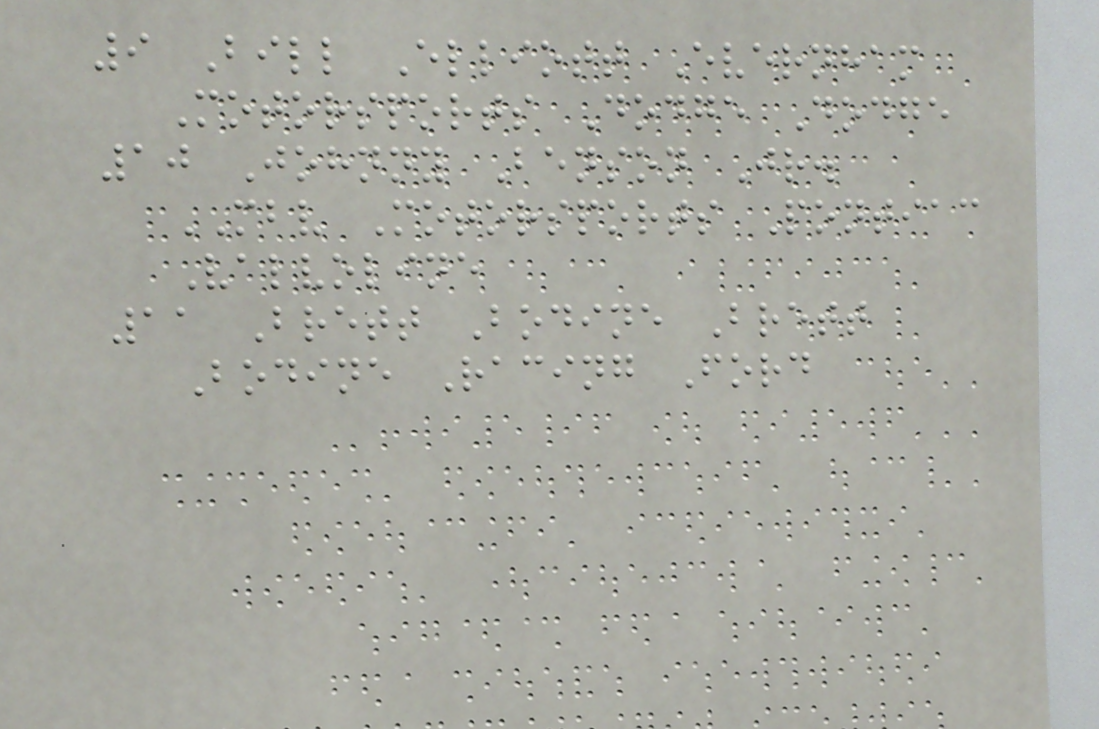9 Bill Elliott Evernham
Motorsports Dodge Dodge
10 Johnny Benson Jr.
MBV Motorsports Pontiac
Valvoline
11 Brett Bodine Brett
Bodine Racing Ford
